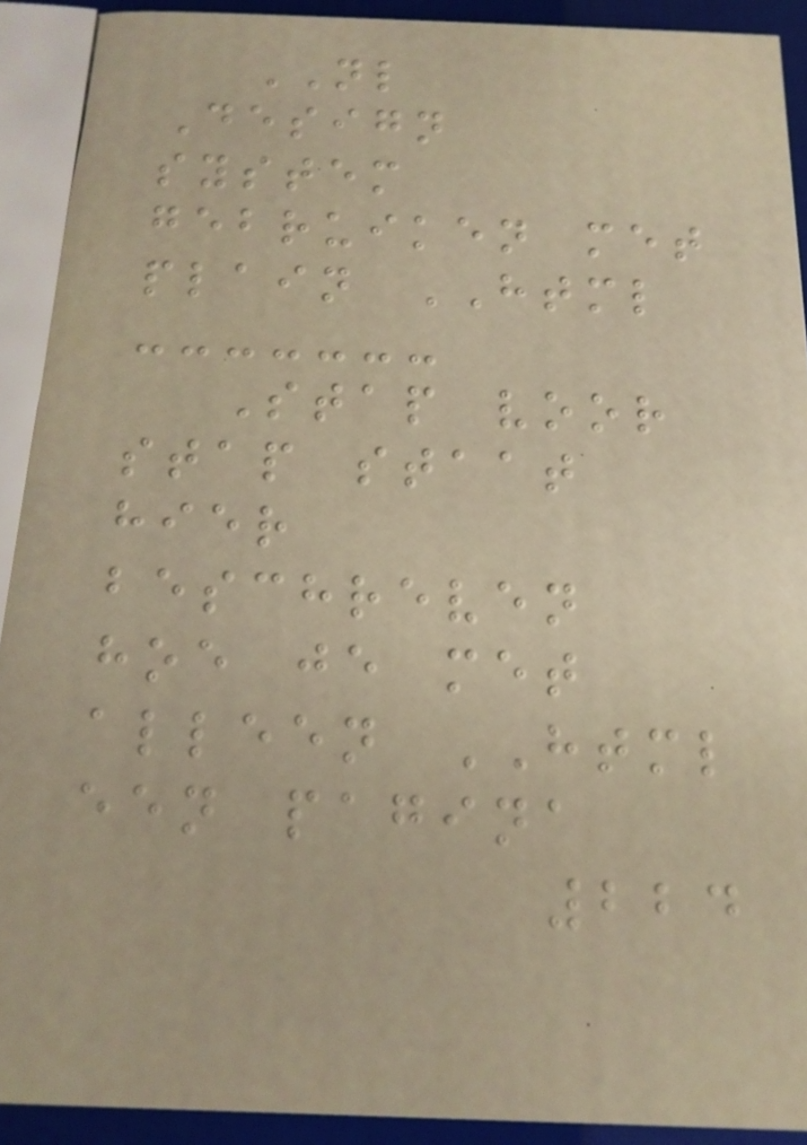NL
Design
system
gebruiken met
plain HTML
Stap voor
stap staat
hier
beschreven
hoe je met
alleen HTML
een pagina
224
